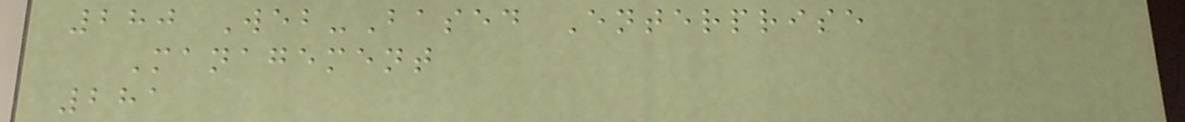280 Web-Based Enterprise
Management
281
